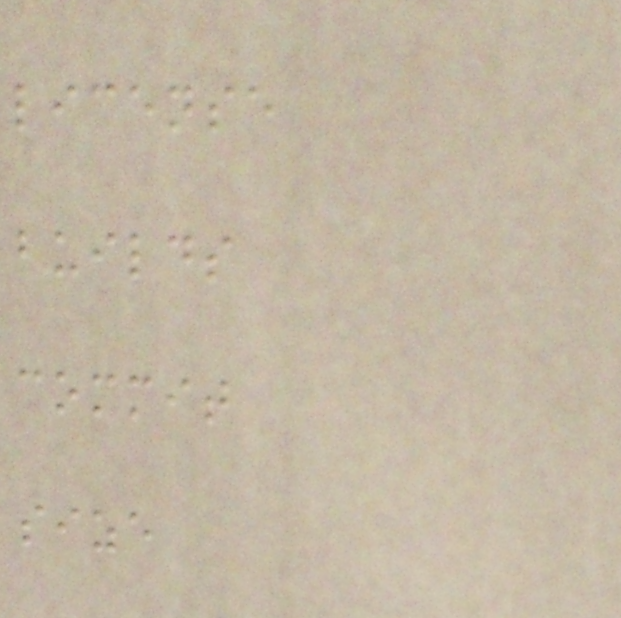license
builds
commit
size
